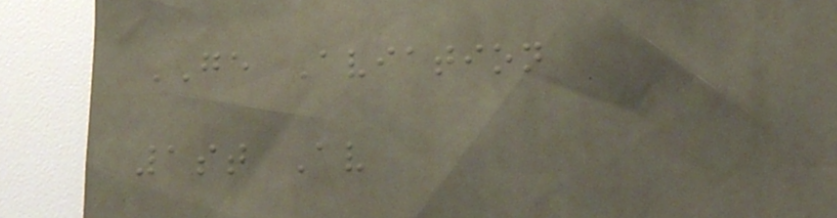GE Aviation
1st Av
